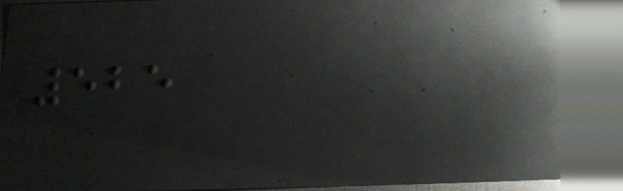525
